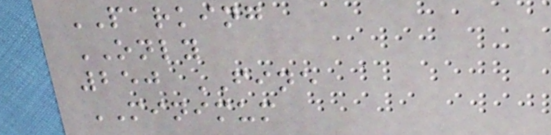PARKING
ONLY
250 FINE
MINIMUM
